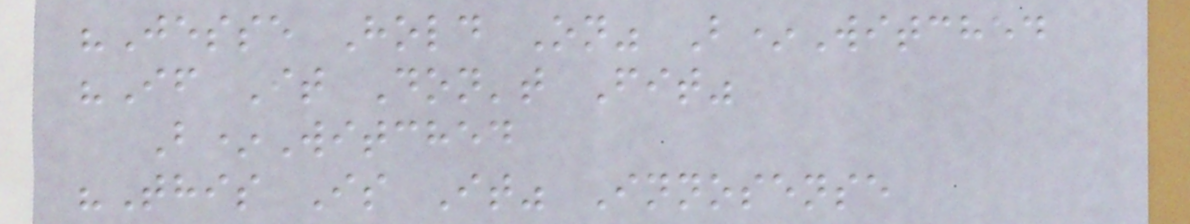"Jesse Hold On" B*Witched
"If It Don't Fit"
B*Witched
"This Is It" Innosense
